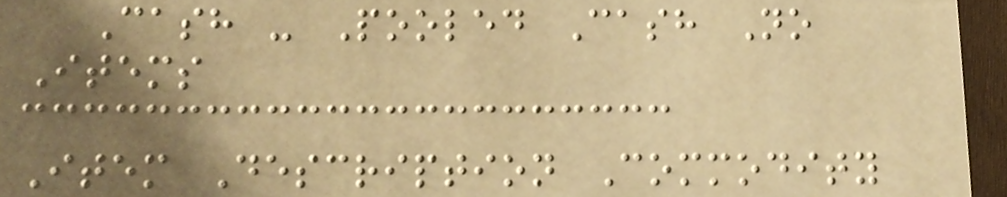Cash - Pooled Cash No
Items
Item Description Commodity
